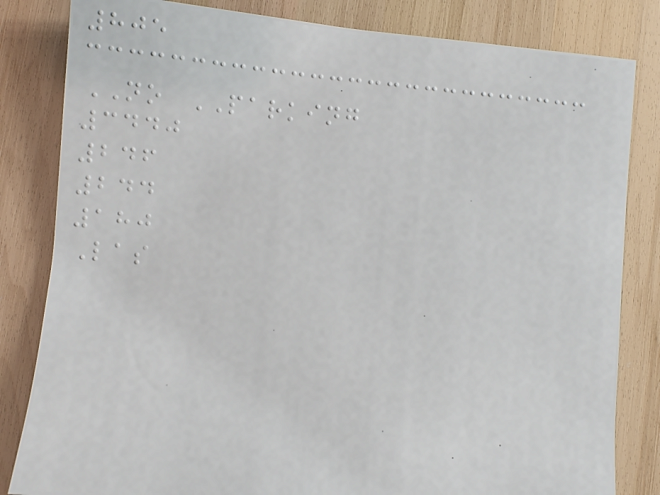805
NO PARKING
3440
246
244
180
Las
